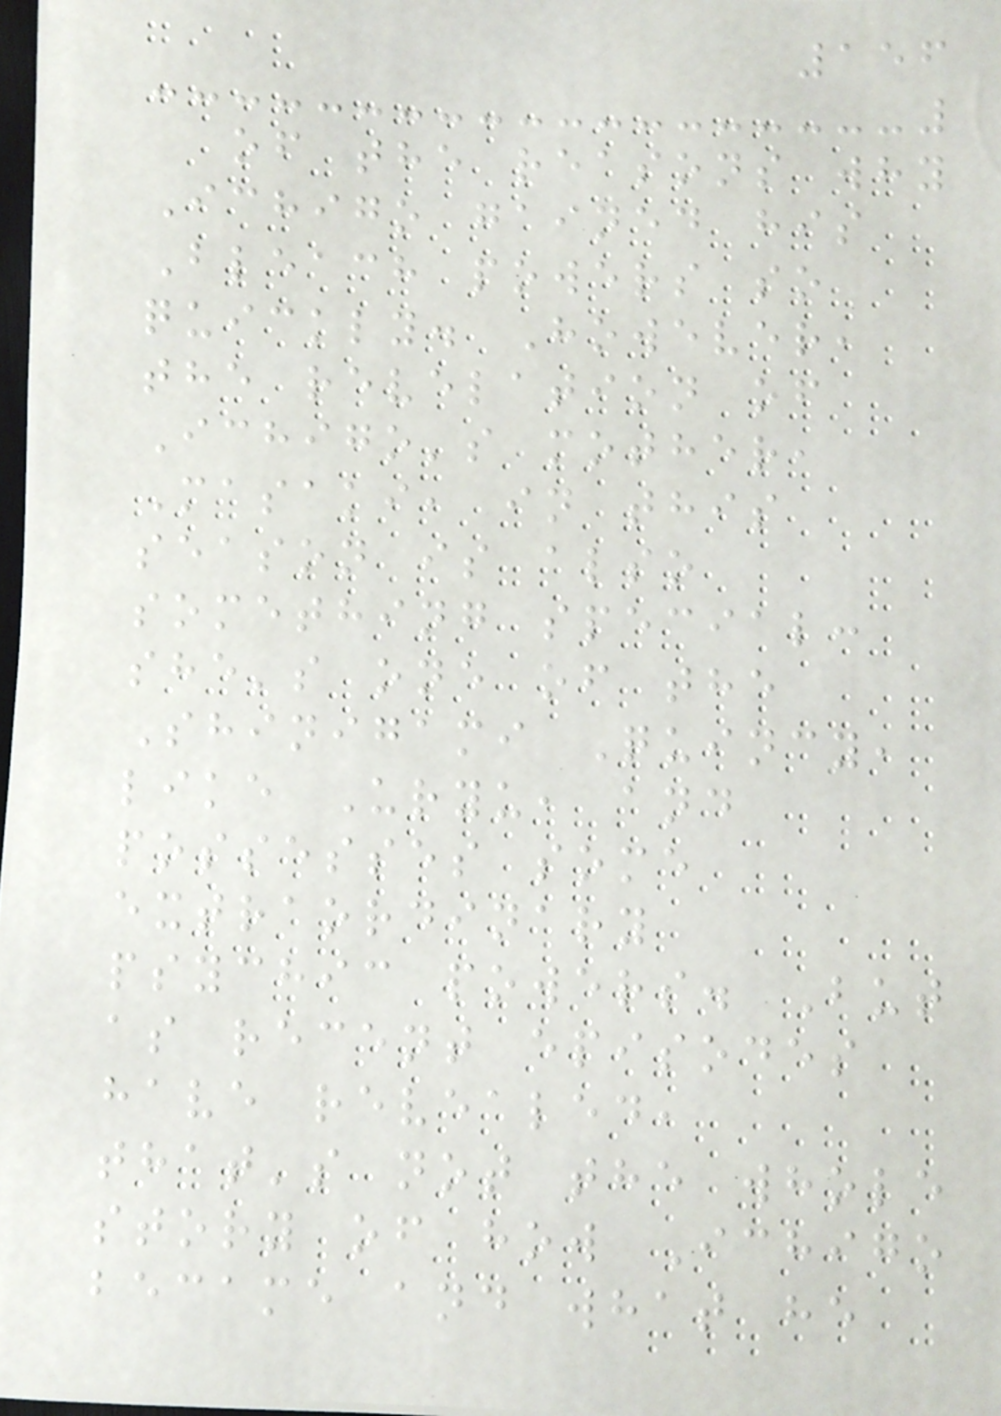156
of the reasons why
Ichigo gained his
Bleach powers so
quickly. However,
the revelation of
Ichigo's mother,
Masaki, in this
season is also
something special:
she's one of the
Shinigami Quincy,
like Uryu, and
possesses some
extraordinary
psychic powers. But
as recent episodes
have revealed,
that's not the whole
story of how Ichigo
became and what he
